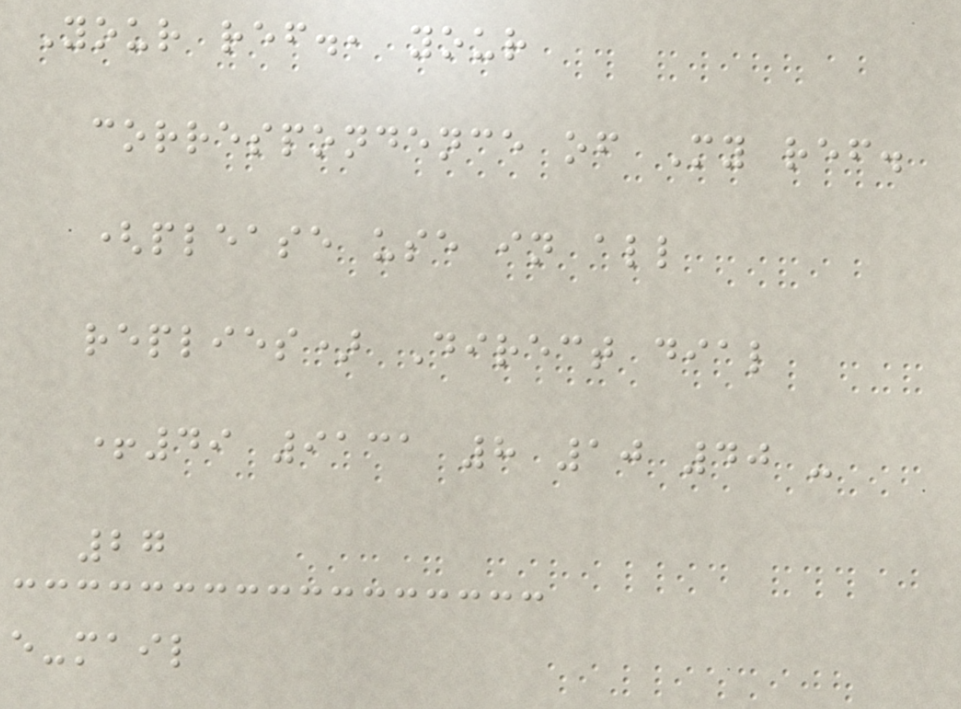Your ref., your
correspondence of My ref.
(please use in all
replies) Direct dial
+49 9131 8 10 40 -
27
e-mail
